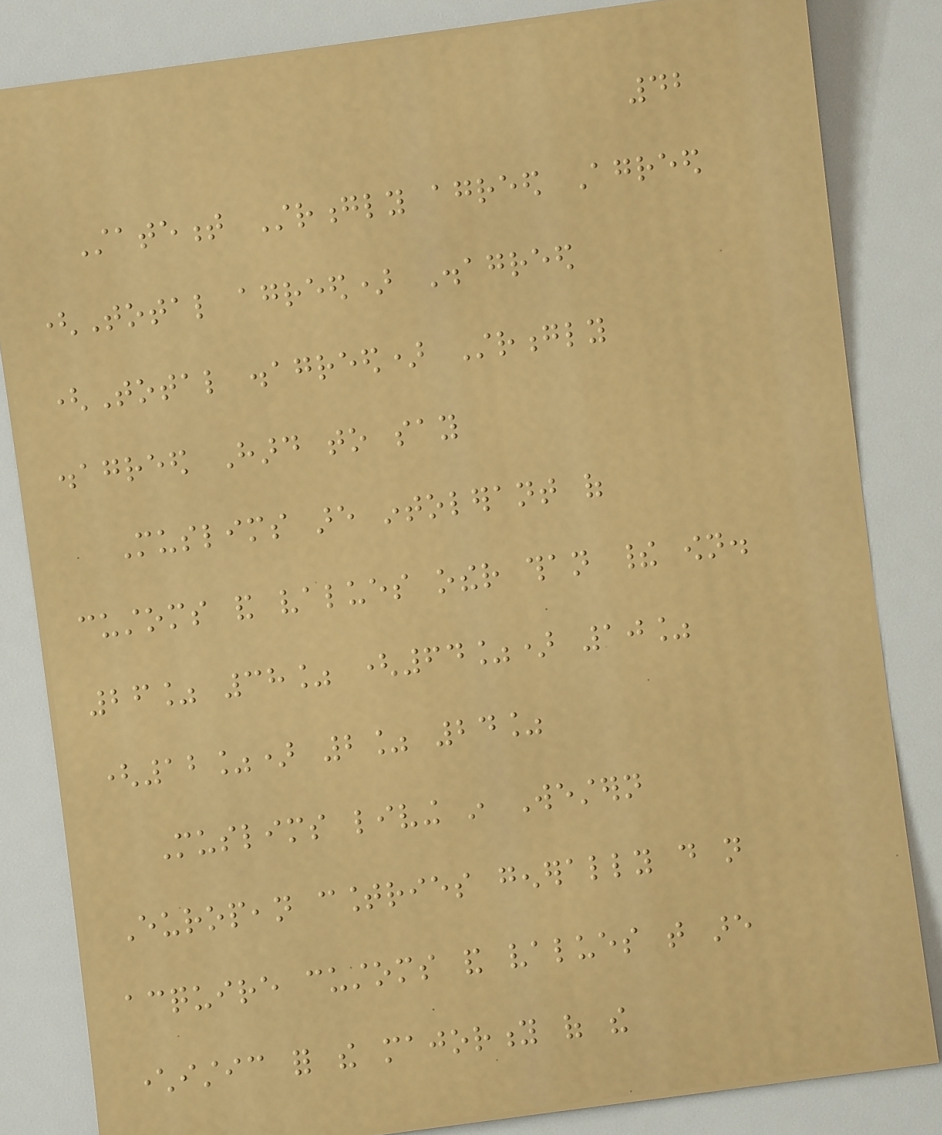42
Statement Strongly agreed Agreed
(Total agreed) Disagreed
(Total disagreed) Strongly
disagreed Hard to say
Muslims are intolerant of
customs and values other than their own.
26% 38% (64%) 10%
(12%) 2% 24%
Muslims living in Western
European countries generally do not
acquire customs and values that are
characteristic for the majority of the
